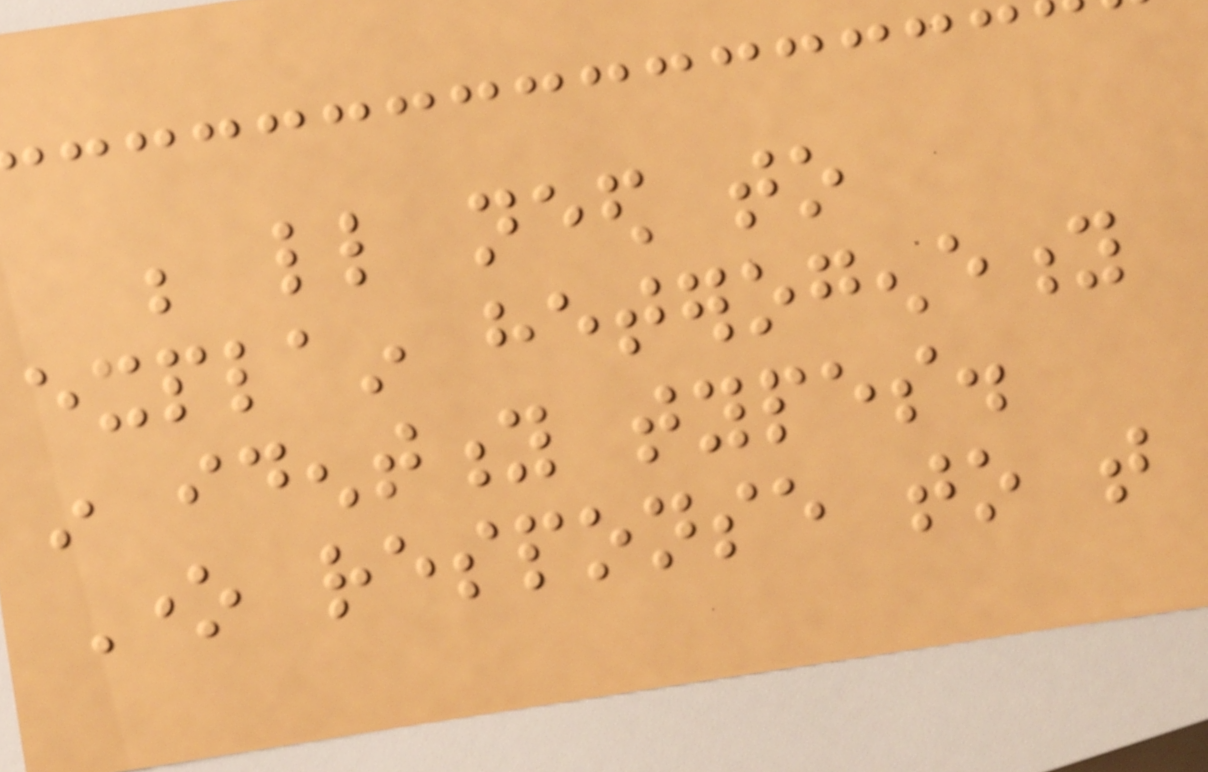be little need to
explain heterogeneity
in identity types.
One response to that
